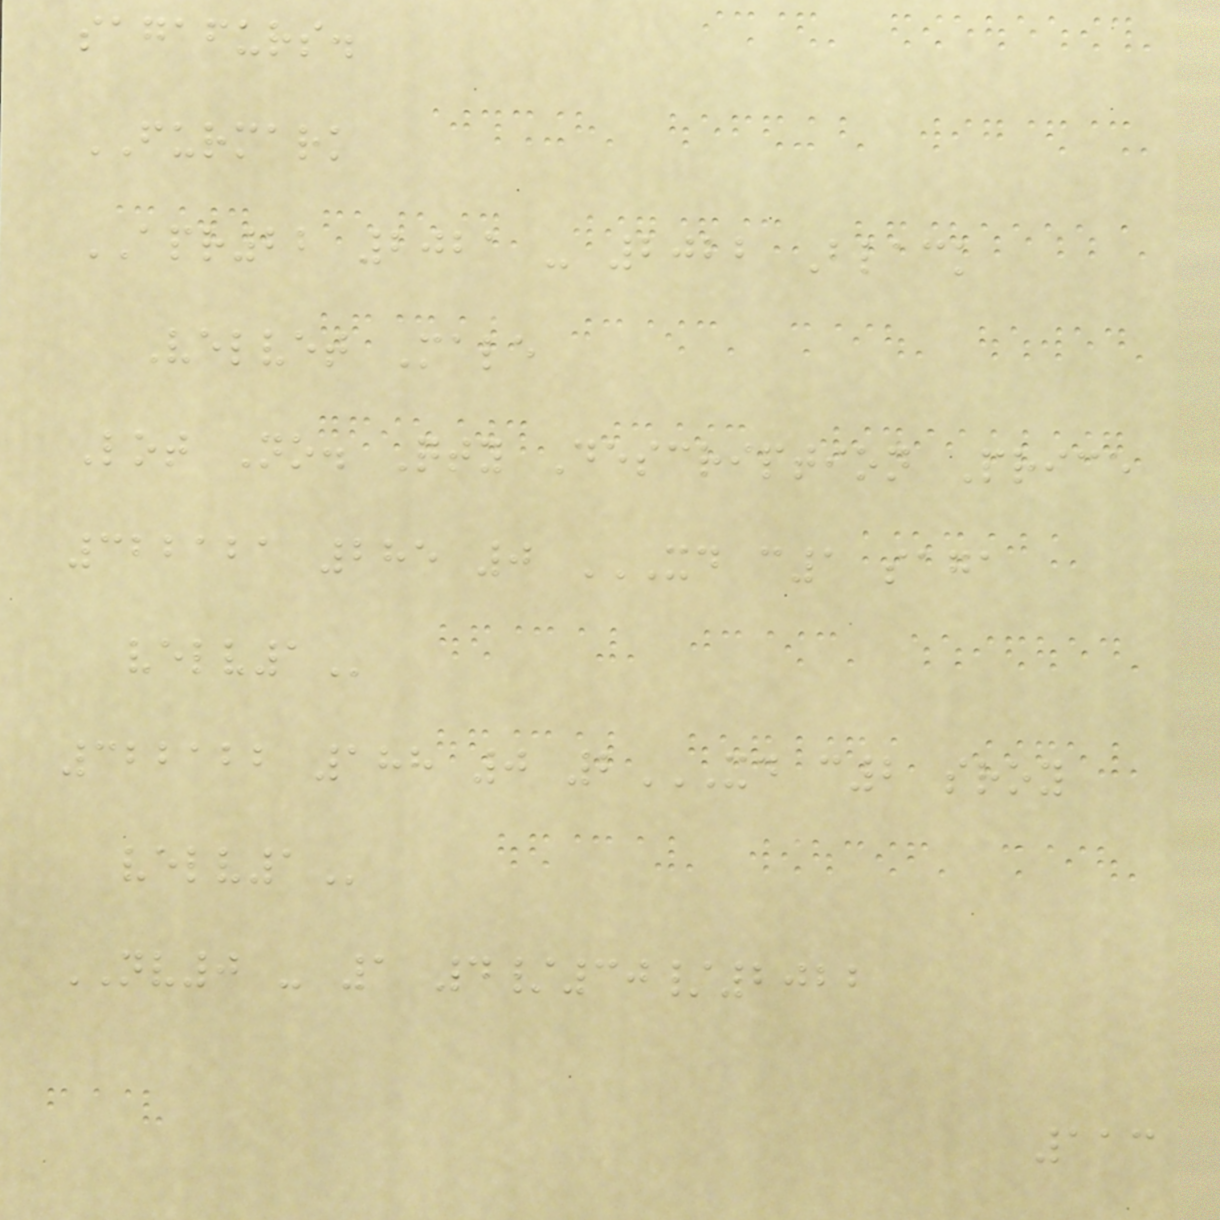sagafurs.
FURMARK
APR22 2021 - 2022 Black
Velvet Male
Lot No. Qty Description Price
322121 285 0 XD C1 SAGA
VELV1
322122 188 0 2XD C2 SROY
VELV1
NV0 - 1 4/30/2022
113
